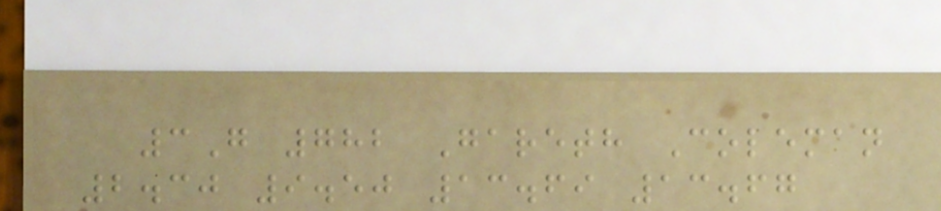3G 782 Gareth Coleman
2.30 9.50 13.69 13.67
